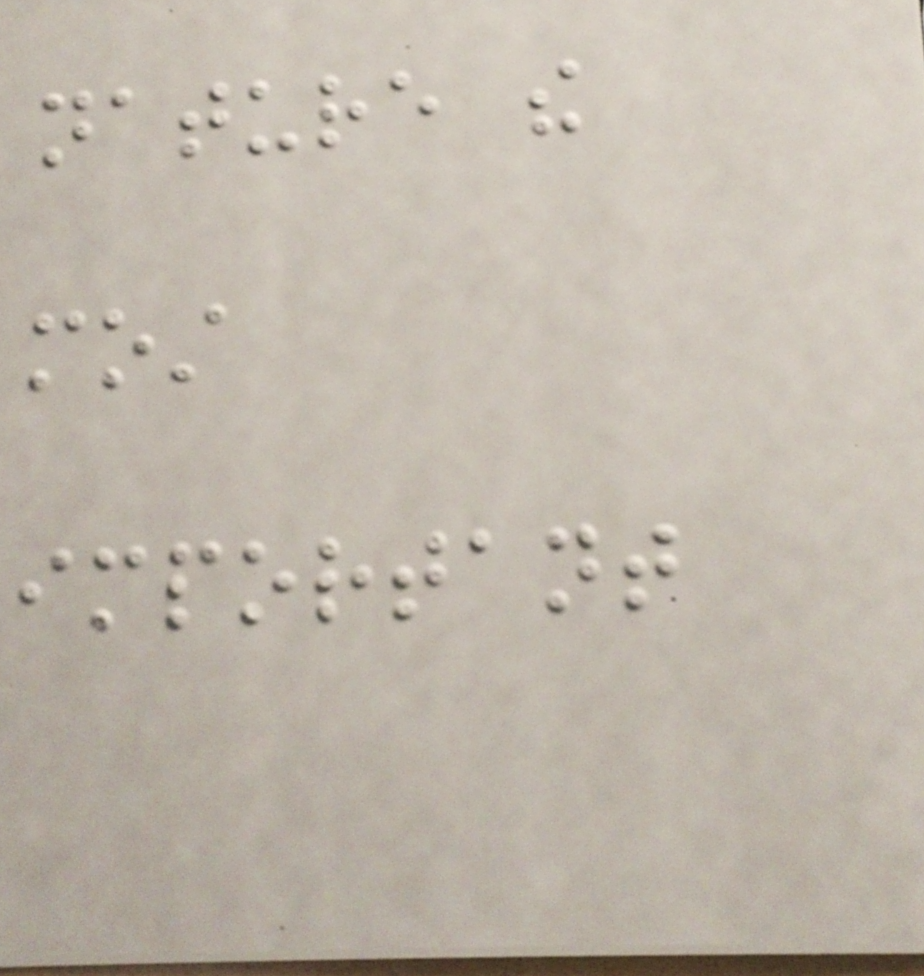nature the
most
important
